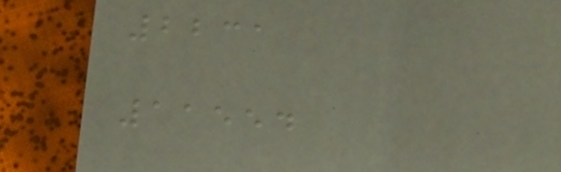2231
11554
